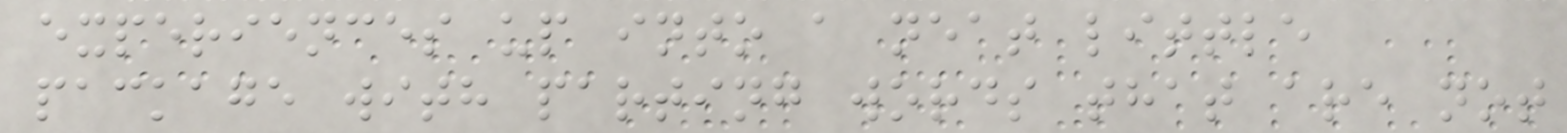experiences up into a neat little
package with parting words that are not
